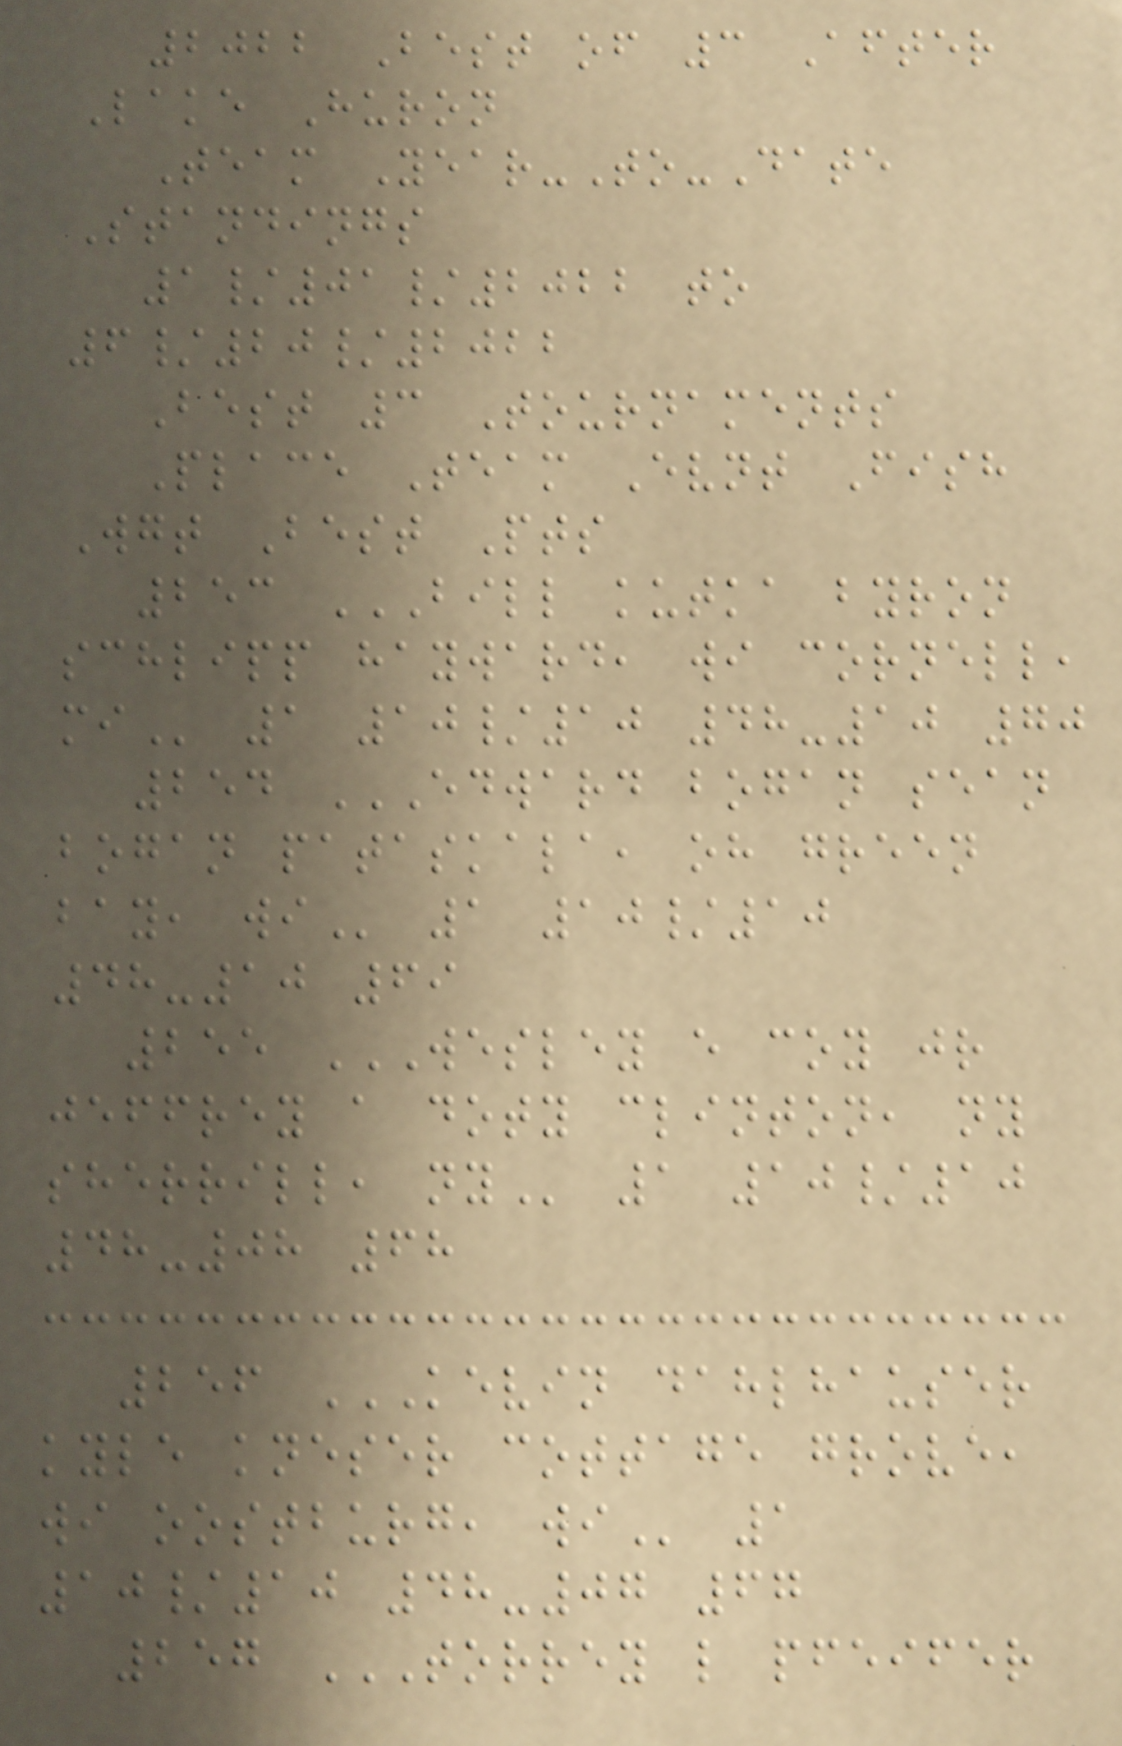2022 Best of 3 After
Lake Huron
Team Year-To-Date
Standings
1/01/2022 to
6/20/2022
Best 3 Tournaments
Place Team Evnt Fish
Wgt Best Pts
253 BILL KUTKA BYRON
SCHLIPP HAYWARD, WI CORNELL,
MI 1 10/10 48-10 70
254 EDWARD BOGAN SEAN
BOGAN PATASKALA, OH GREEN
BAY, WI 1 10/10
48-10 69
255 WESLEY E COY JR
JEFFREY A DOTY CLINTON, NY
SHERRILL, NY 1 10/10
48-08 68
256 KEVIN DAHLHAUSER
KYLE KNESER COTTAGE GROVE,
WI OOSTBURG, WI 1
10/10 48-07 67
257 TORREY L PFEIFER
